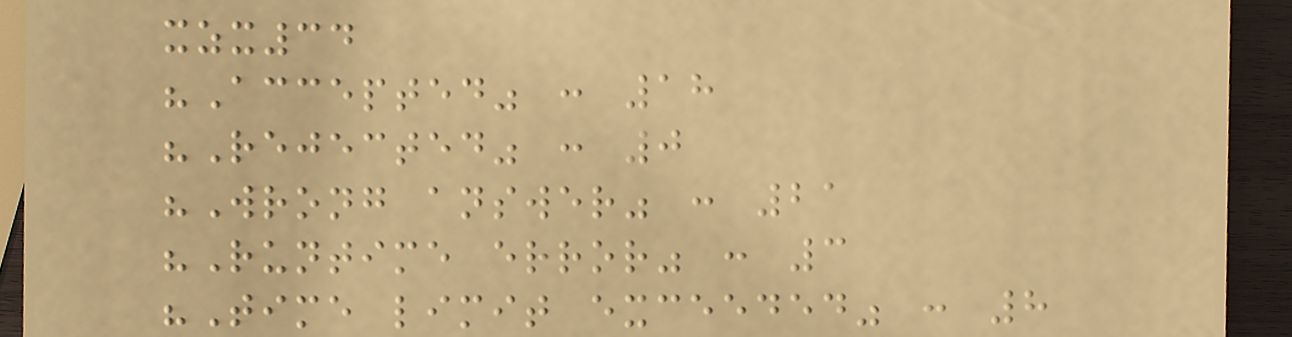xzx34
"Accepted" : 18
"Rejected" : 0
"Wrong answer" : 21
"Runtime error" : 3
"Time limit exceeded" : 8
